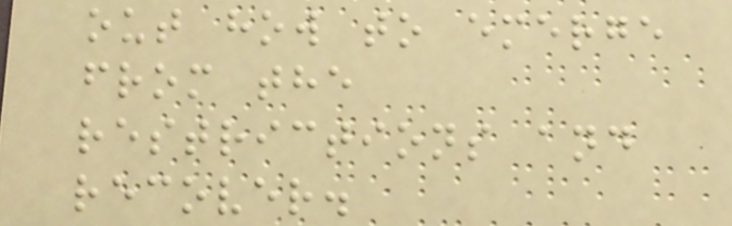out how to emerge
from the
restrictions and
recover.
